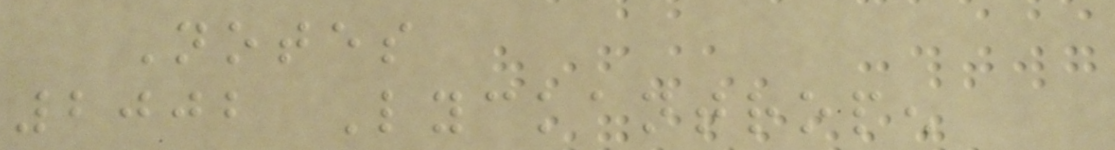Notes
2002 Lyckantropen
